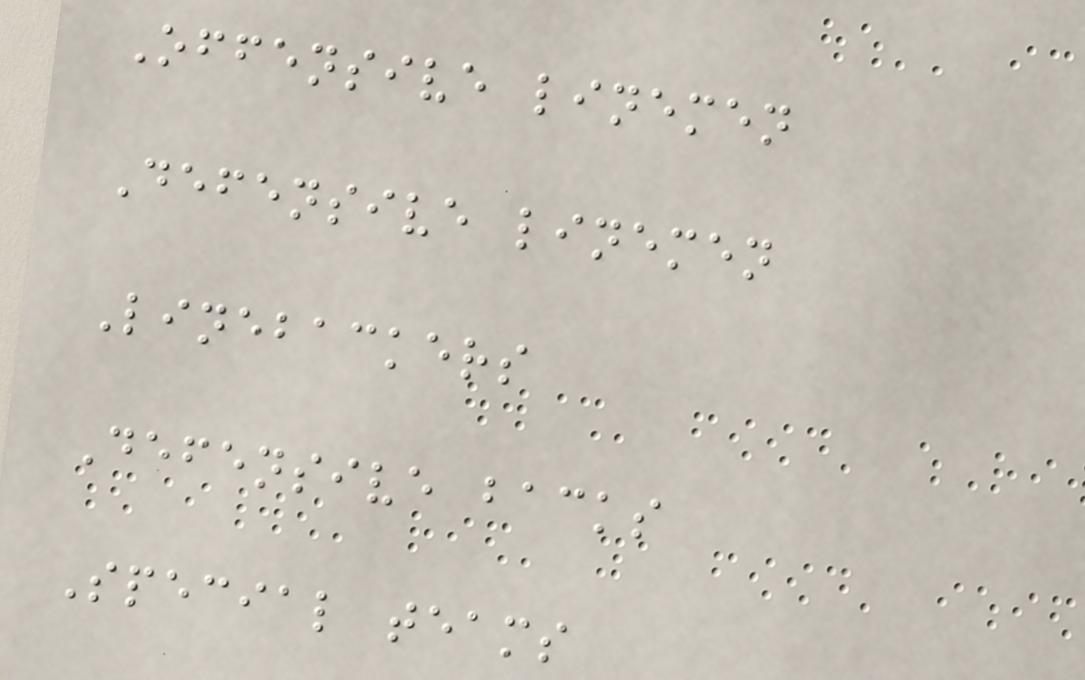Offensive linemen
Defensive linemen
Linebackers
Defensive backs
Special teams
